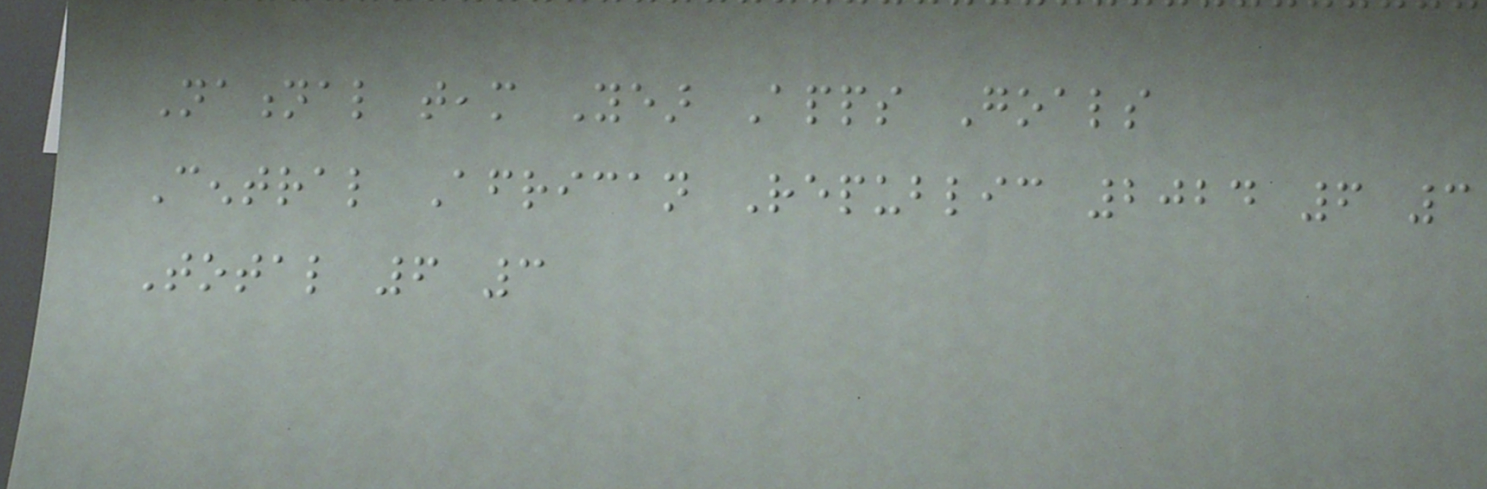National team Year Apps Goals
Central African Republic 2024 6 3
Total 6 3
